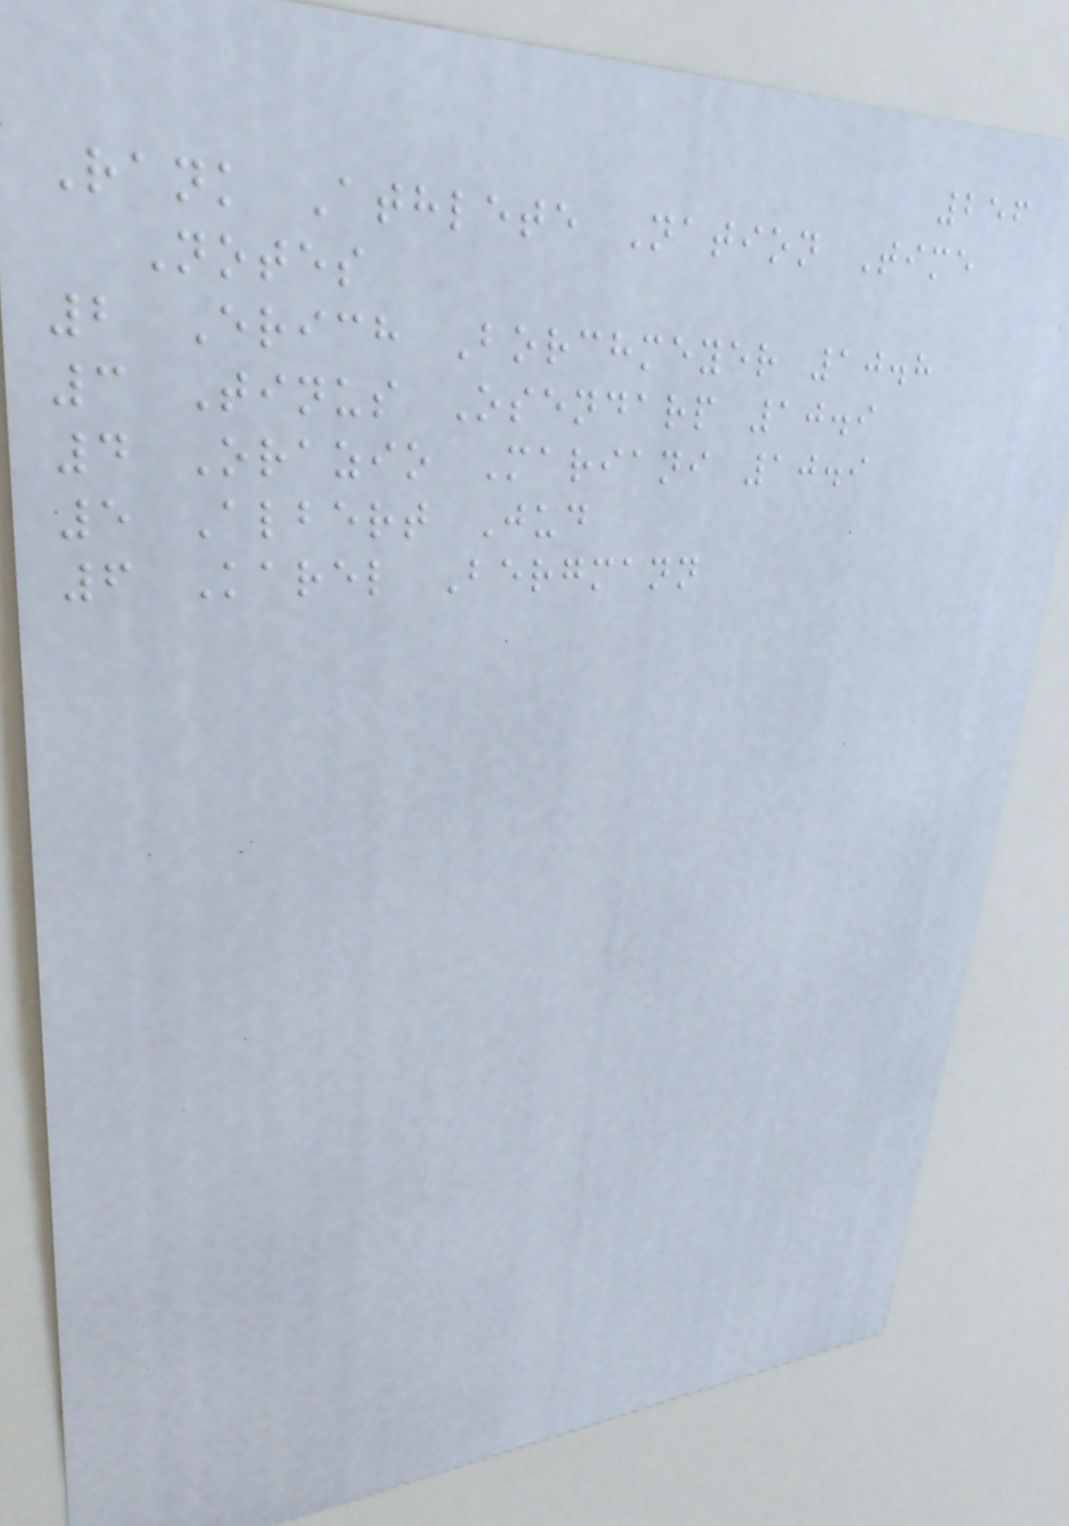256
Rank Athlete Nation Time
Notes
2 Erich Borchmeyer 10.8
3 Tinus Osendarp 10.9
4 Orazio Mariani 10.9
5 Albert Jud
6 Karel Bergmann
